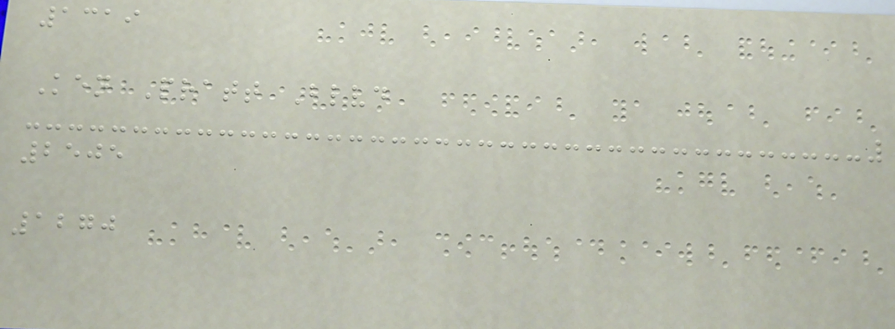1319
Ken Pratt Blvd
2505
1270
